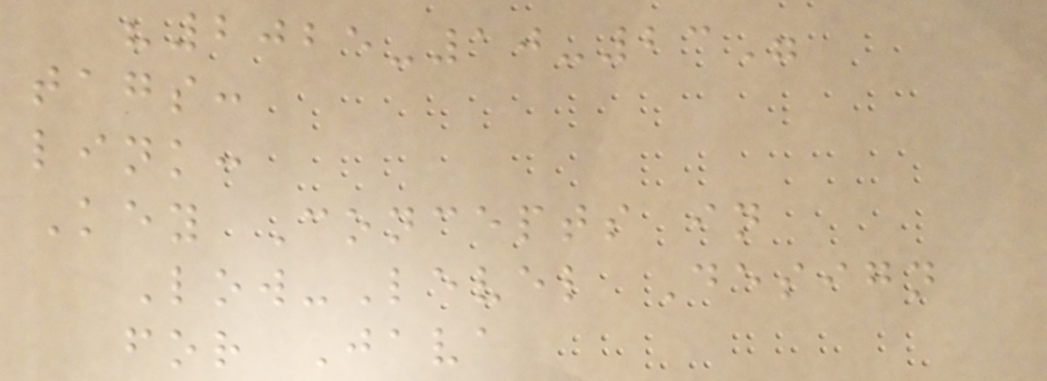"2025-10-23"
tags:
link:
Key Concepts in
Low-Level Design
for Java
